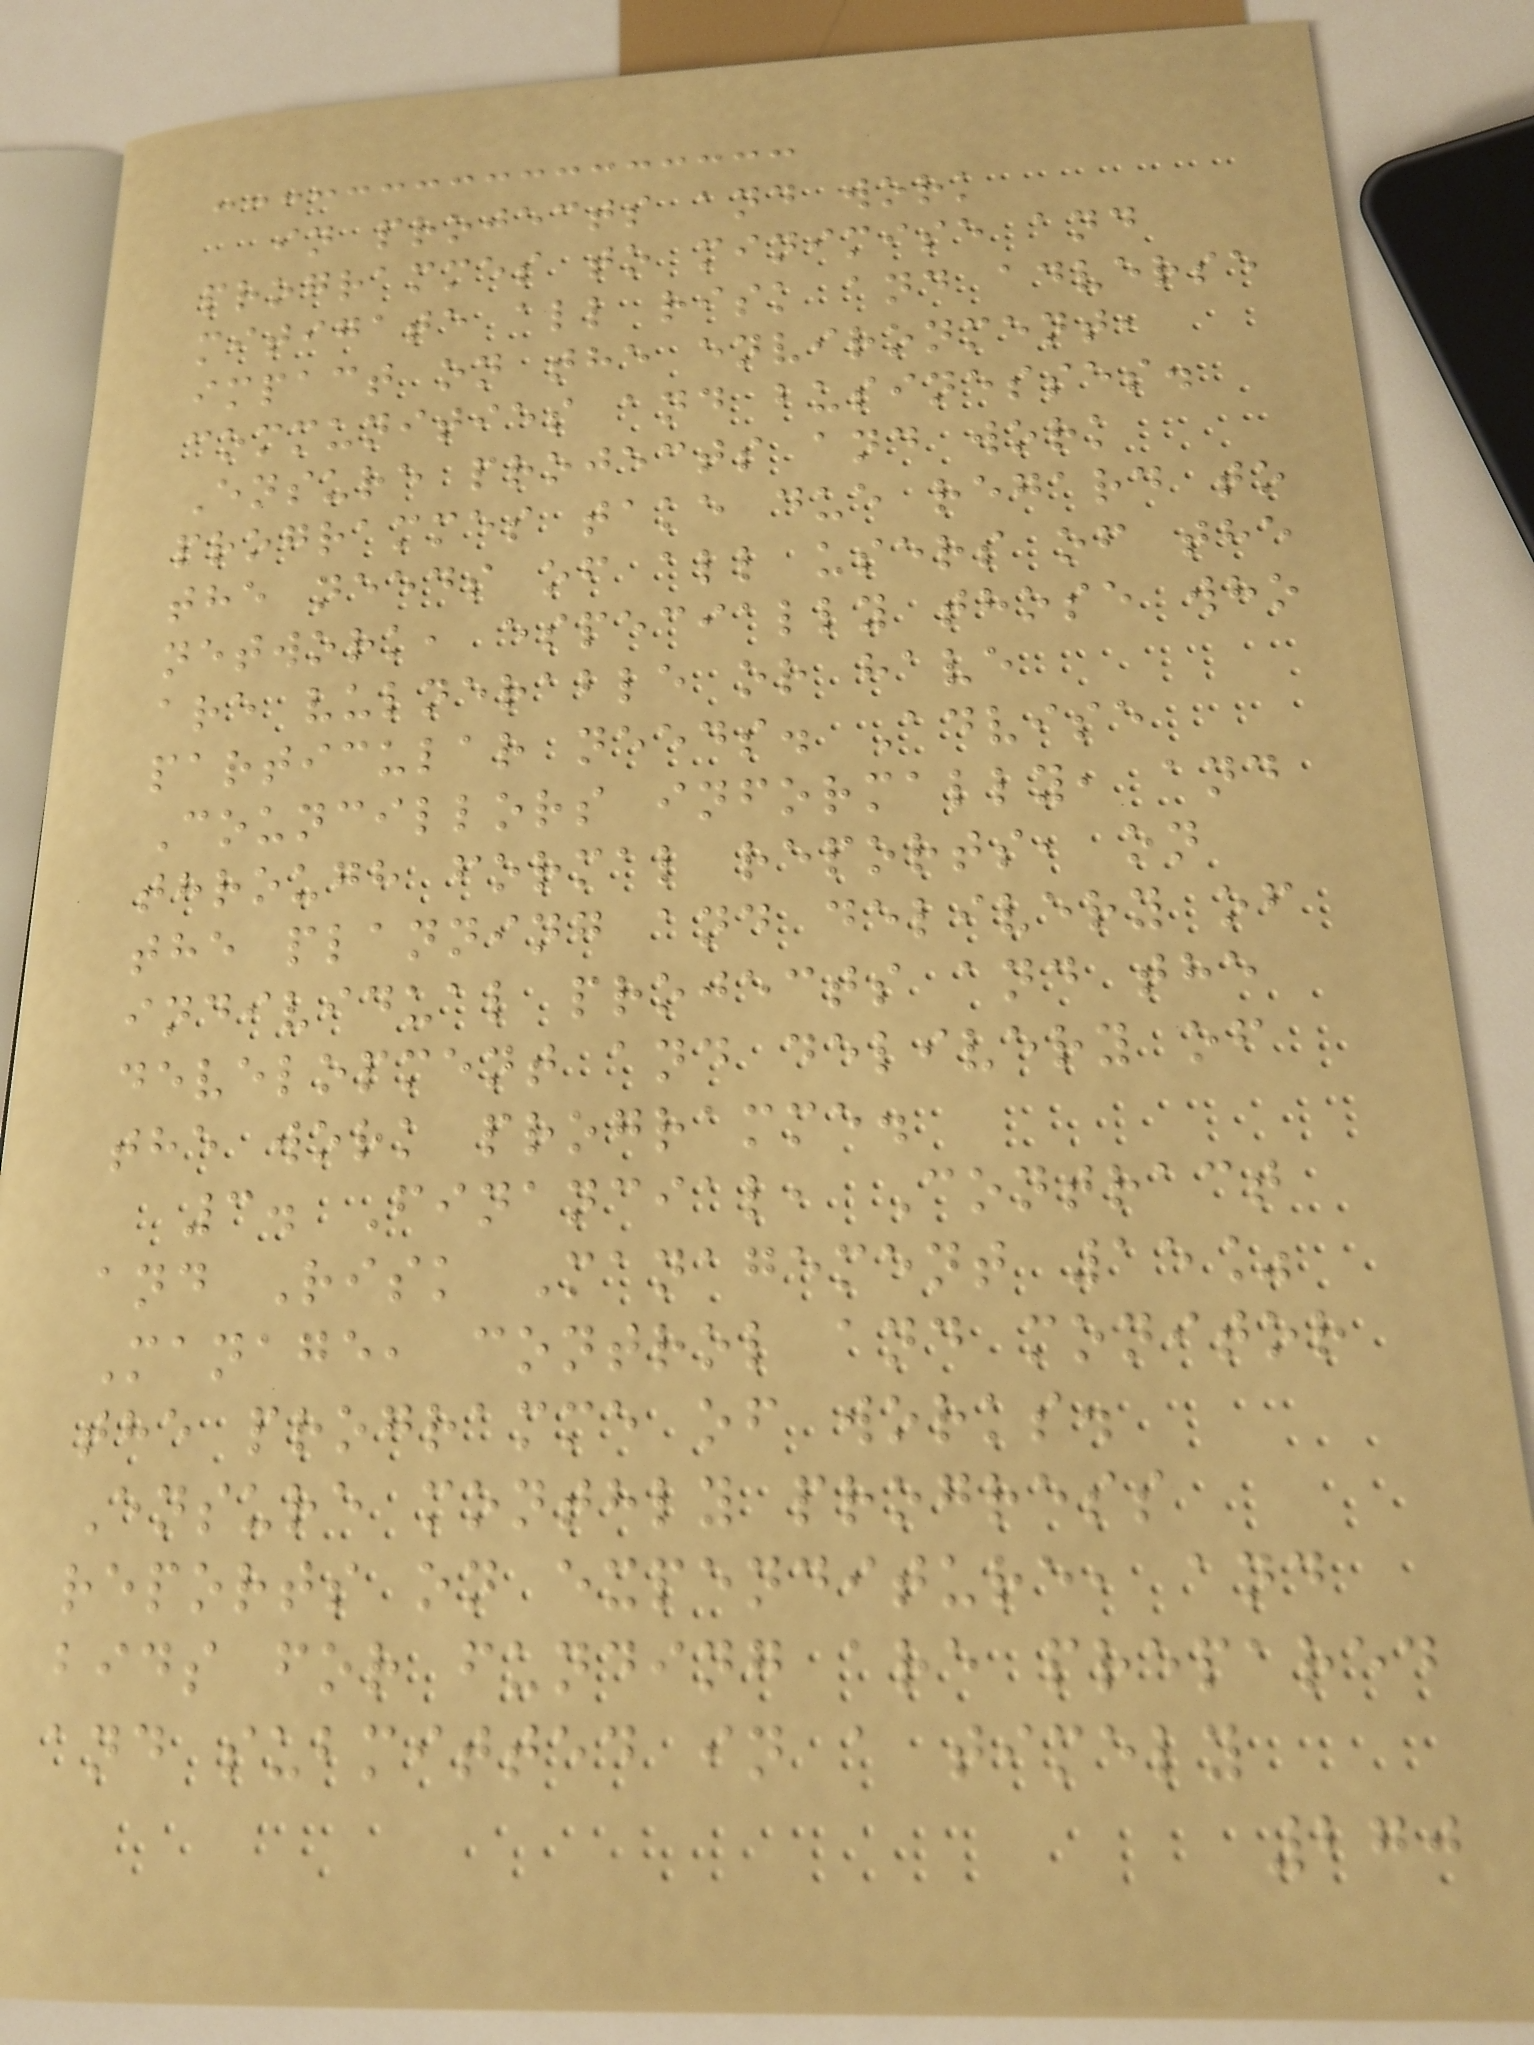in projects and work
programmes to minimise and
mitigate all risk and adverse
impact on the environment,
communities and businesses.
Ensure projects and work
programmes take due regard to
the needs of all users of the
network, especially those who
are vulnerable or have
particular needs. Advise
Councillors informally, and
through formal reports, on
the planning and delivery of
individual projects and the
development and delivery of
the work programme.
3. Financial, Contract
and Risk Management 15%
Manage, control and monitor
the programme of works.
Ensure monthly progress
reports on expenditure, and
bids for funding are prepared
and submitted in a timely
270
